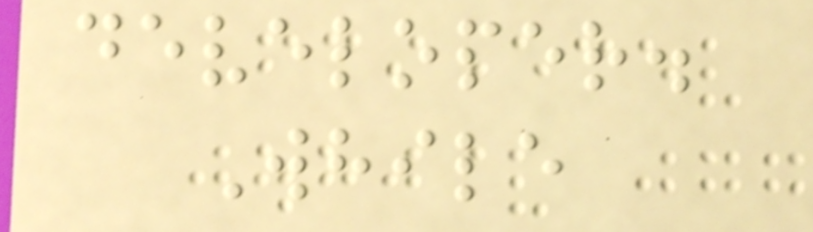developer.
While
